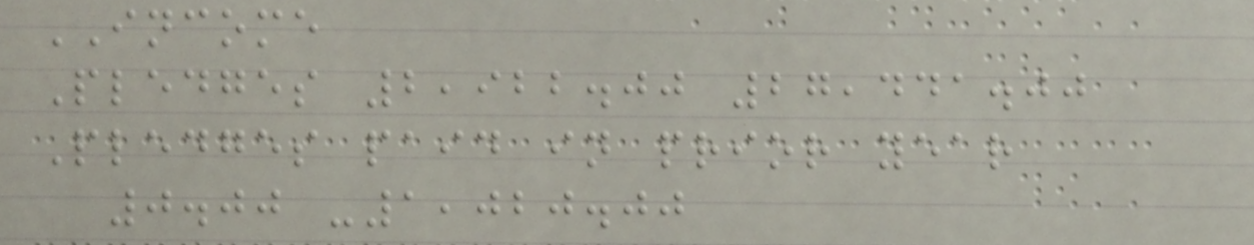INCOME
Pledges 2,922.00 27,441.00
Pledges paid in prior year
0.00 -1,020.00
